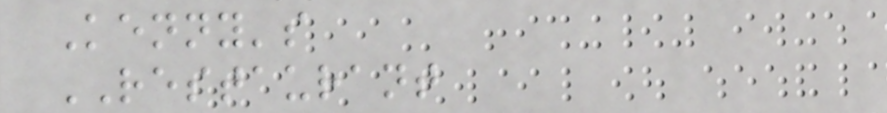Kenny's
RESTAURANT
